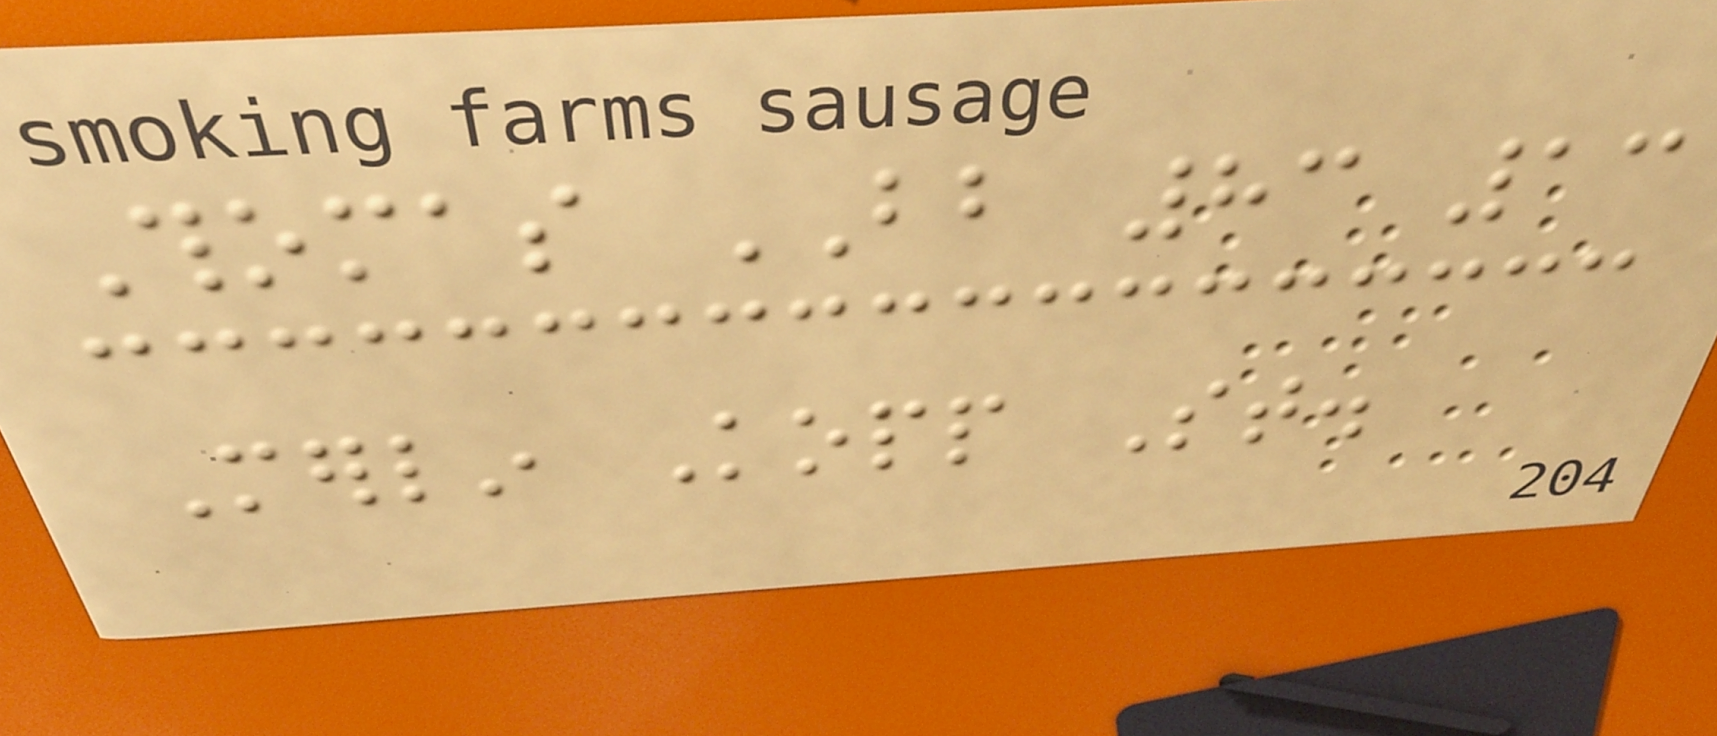Thomas BB 83 13
Merlin Kopp St.
